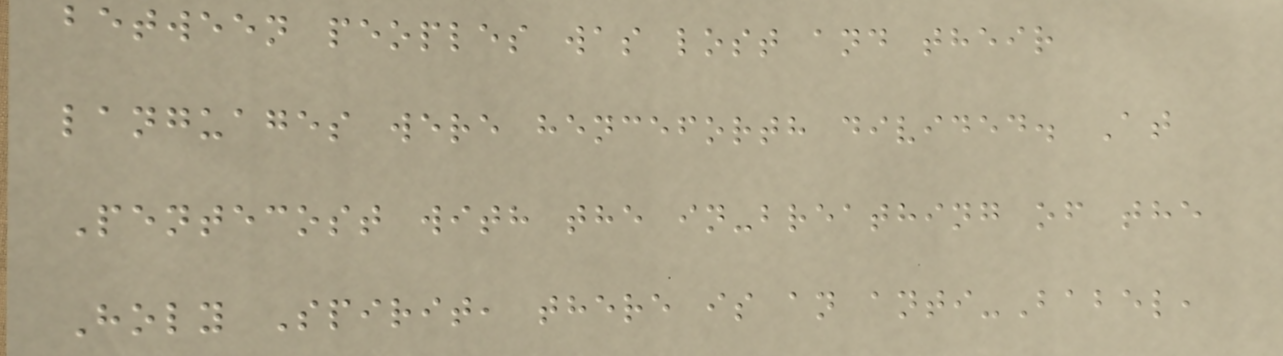between peoples was lost and their
languages were henceforth divided. At
Pentecost with the in-breathing of the
Holy Spirit, there is an anti-Babel,
